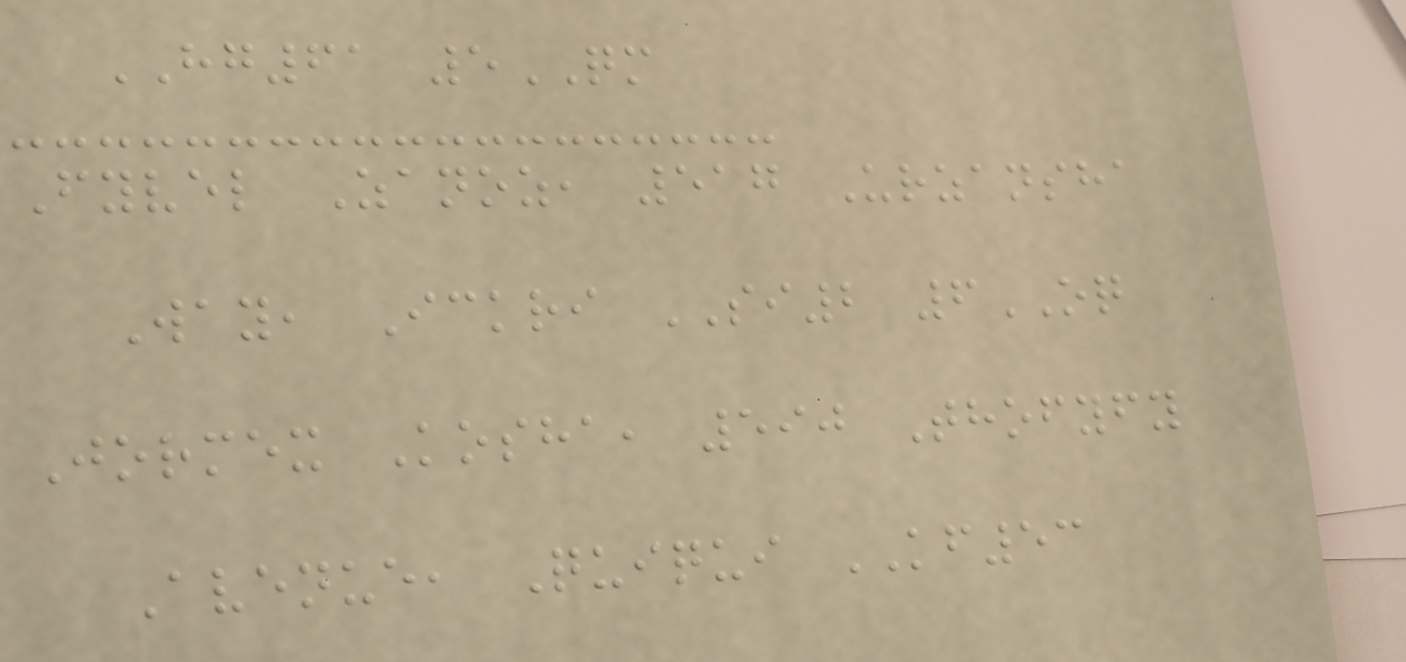HG61 5QM
Fyvel Zanoz, 517 Urzansha
Way, Ickri SI2 6OQ
Jormex Kosha, 590 Thofyfy
Avenue, Quiqui KF53
